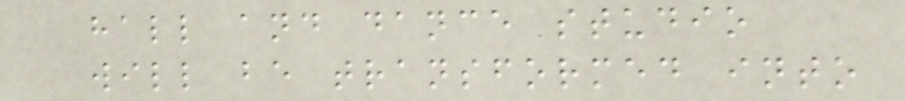hall and dance studio
will be transformed into
